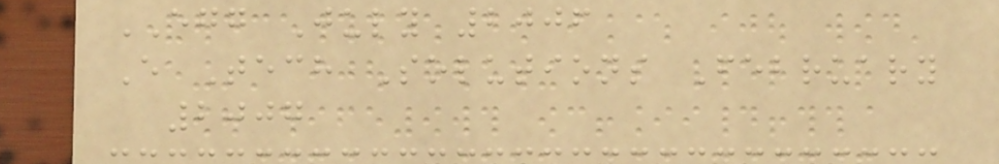EGG July 2006
E Tech Solutions February
2007
